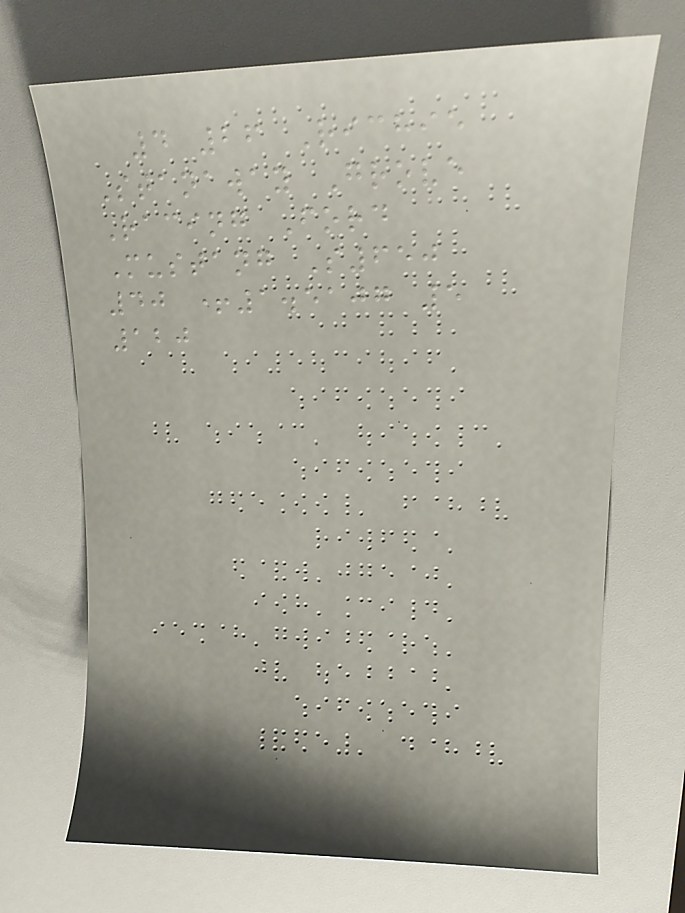4 26 Richie
Stanaway Grove
Racing Ford
Mustang S650
40 +1.5107 5
120
